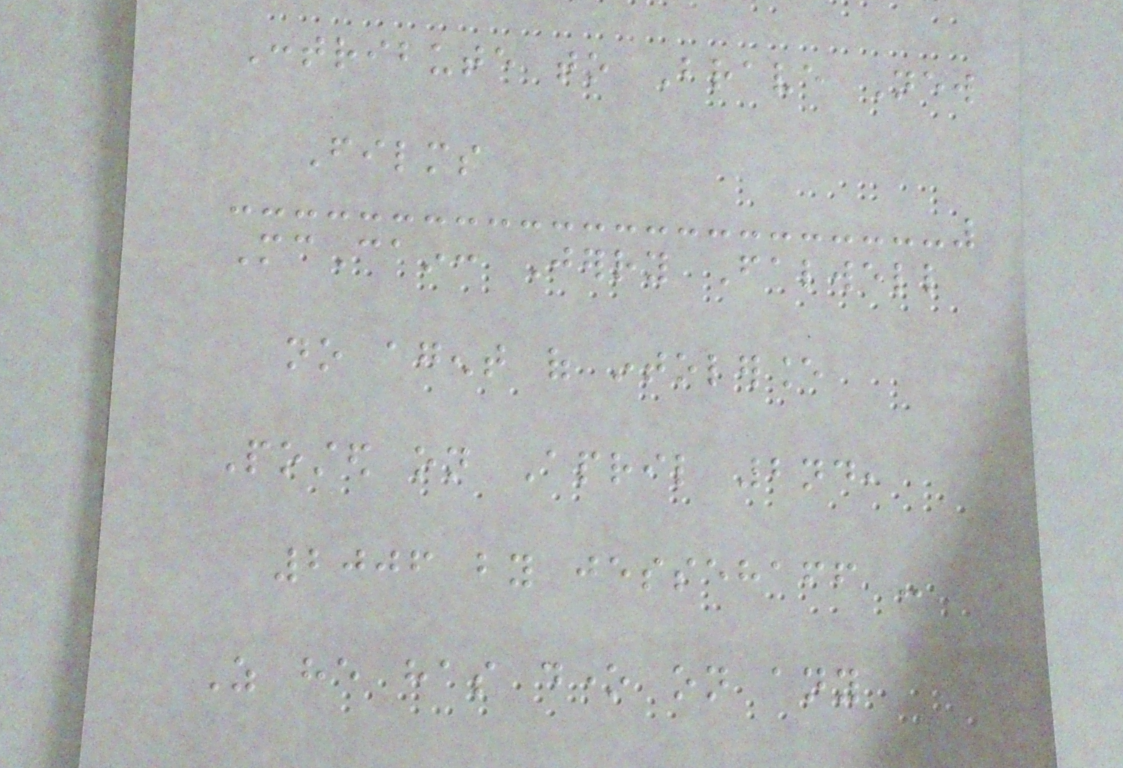Contribute to Brave New
Films
McCain: Jerry Falwell
no agent of intolerance
Posted on April 2nd,
2006 by jessehaff -
As he has done on any
